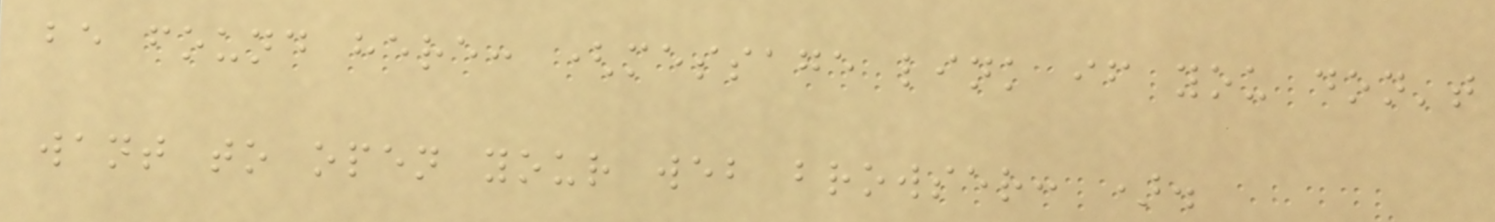be found here: (message link if you don't
want to open your web browser: ).
